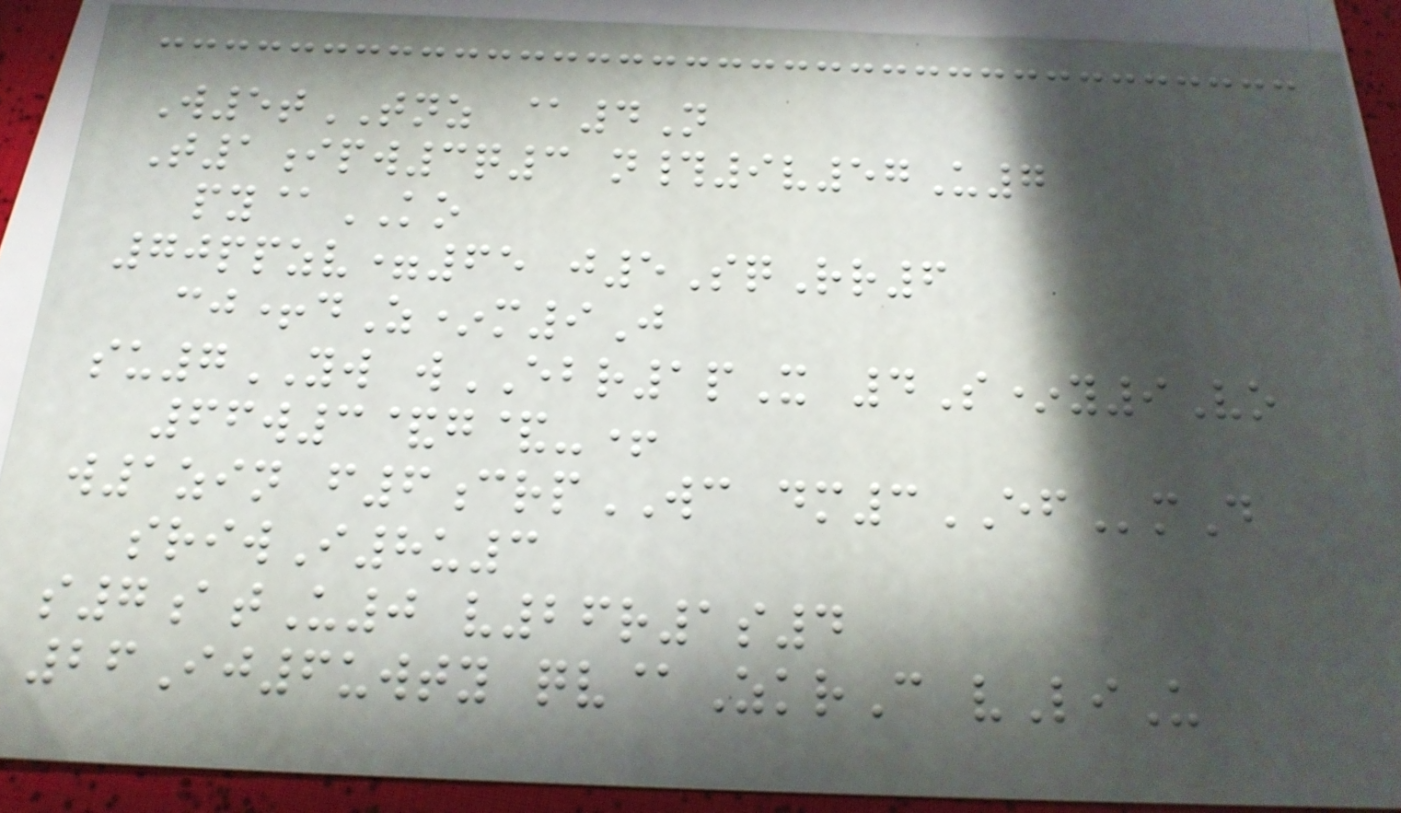W5tTNZ @4N
T1ipw3q3 n#9v57U7
py@KO
70ppzv=65 j5SqRr6
cj+dZ*m9J
su7YW wEBR1pX 4S*y9Vo
66w3&g&-+
w1zin f6crpWC dm3EFmD
sriwI8u3
s7atU0 v26r1s4
26Ij6uwty qv@ZkrC vLiU
